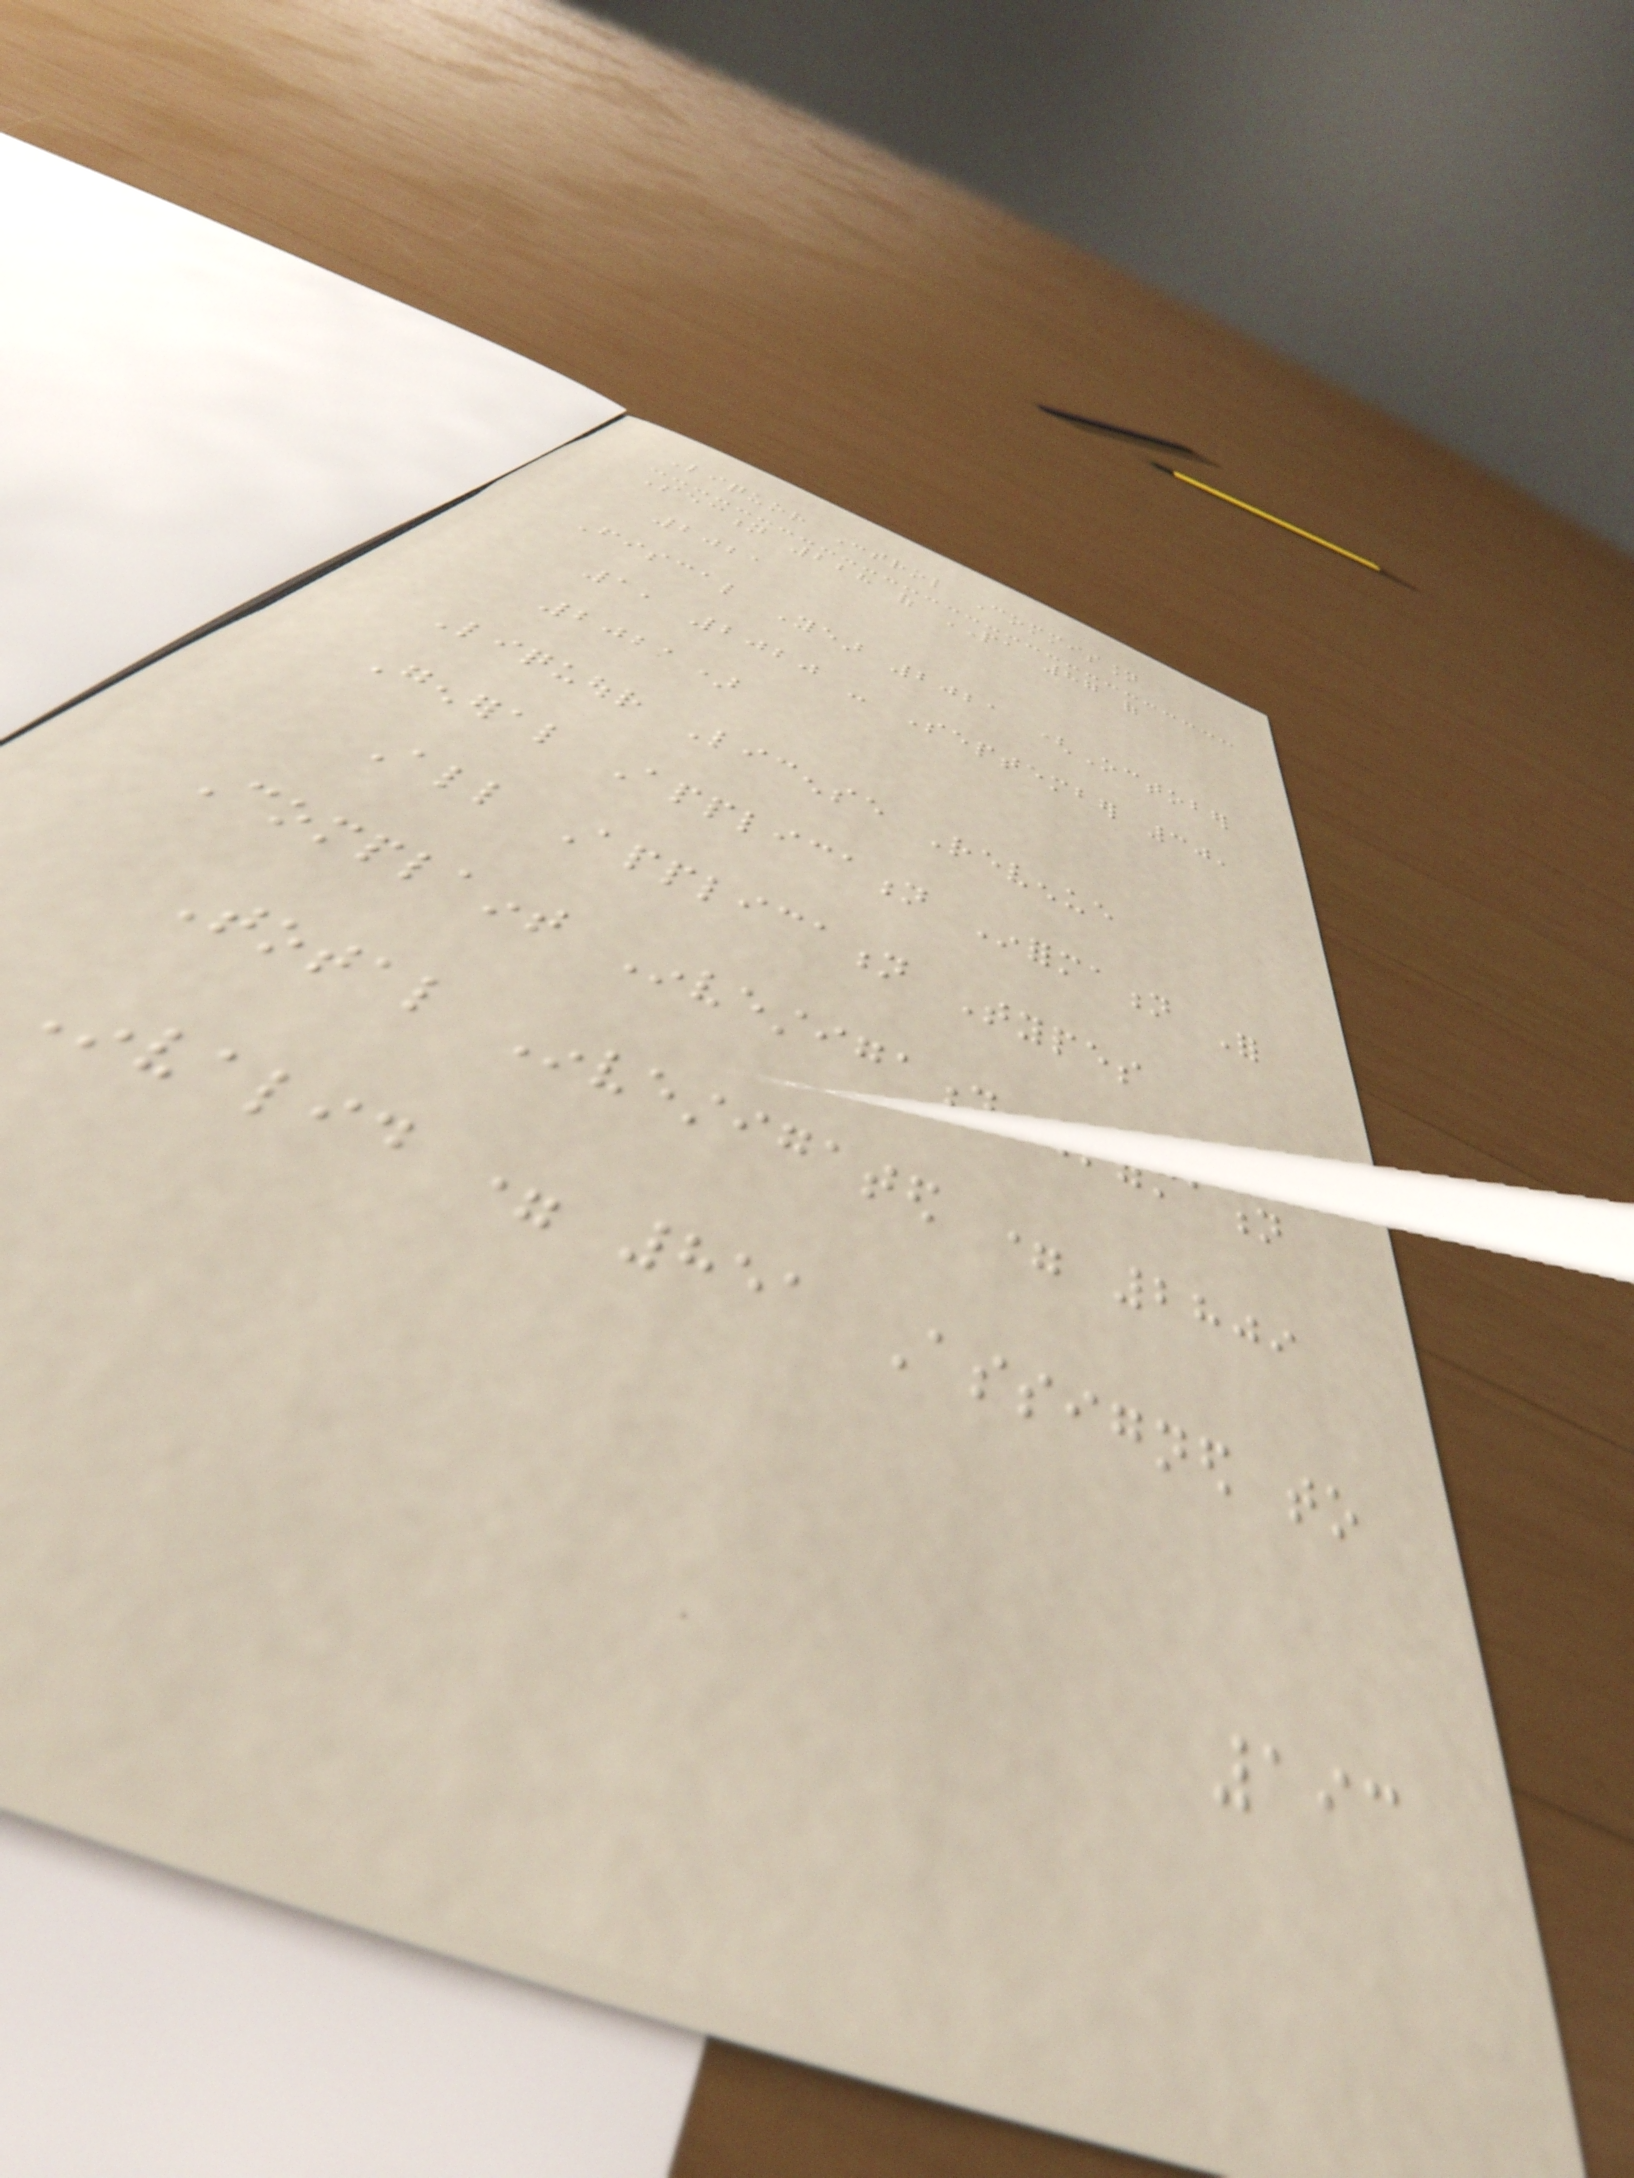Liquor Control Commission
Section 228 of PA 87 of
2021
Fiscal Year 2021 (October
1, 2020 - September 30,
2021)
Liquour License Revenue
General Application Information For
All Application Types
Complaint Investigation Information
Total Investigated = 2809
Invalid = 851 Assigned to
193
